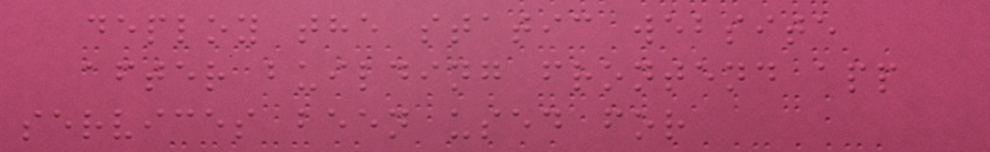deploy the static website
after building frontend app
services been used for
